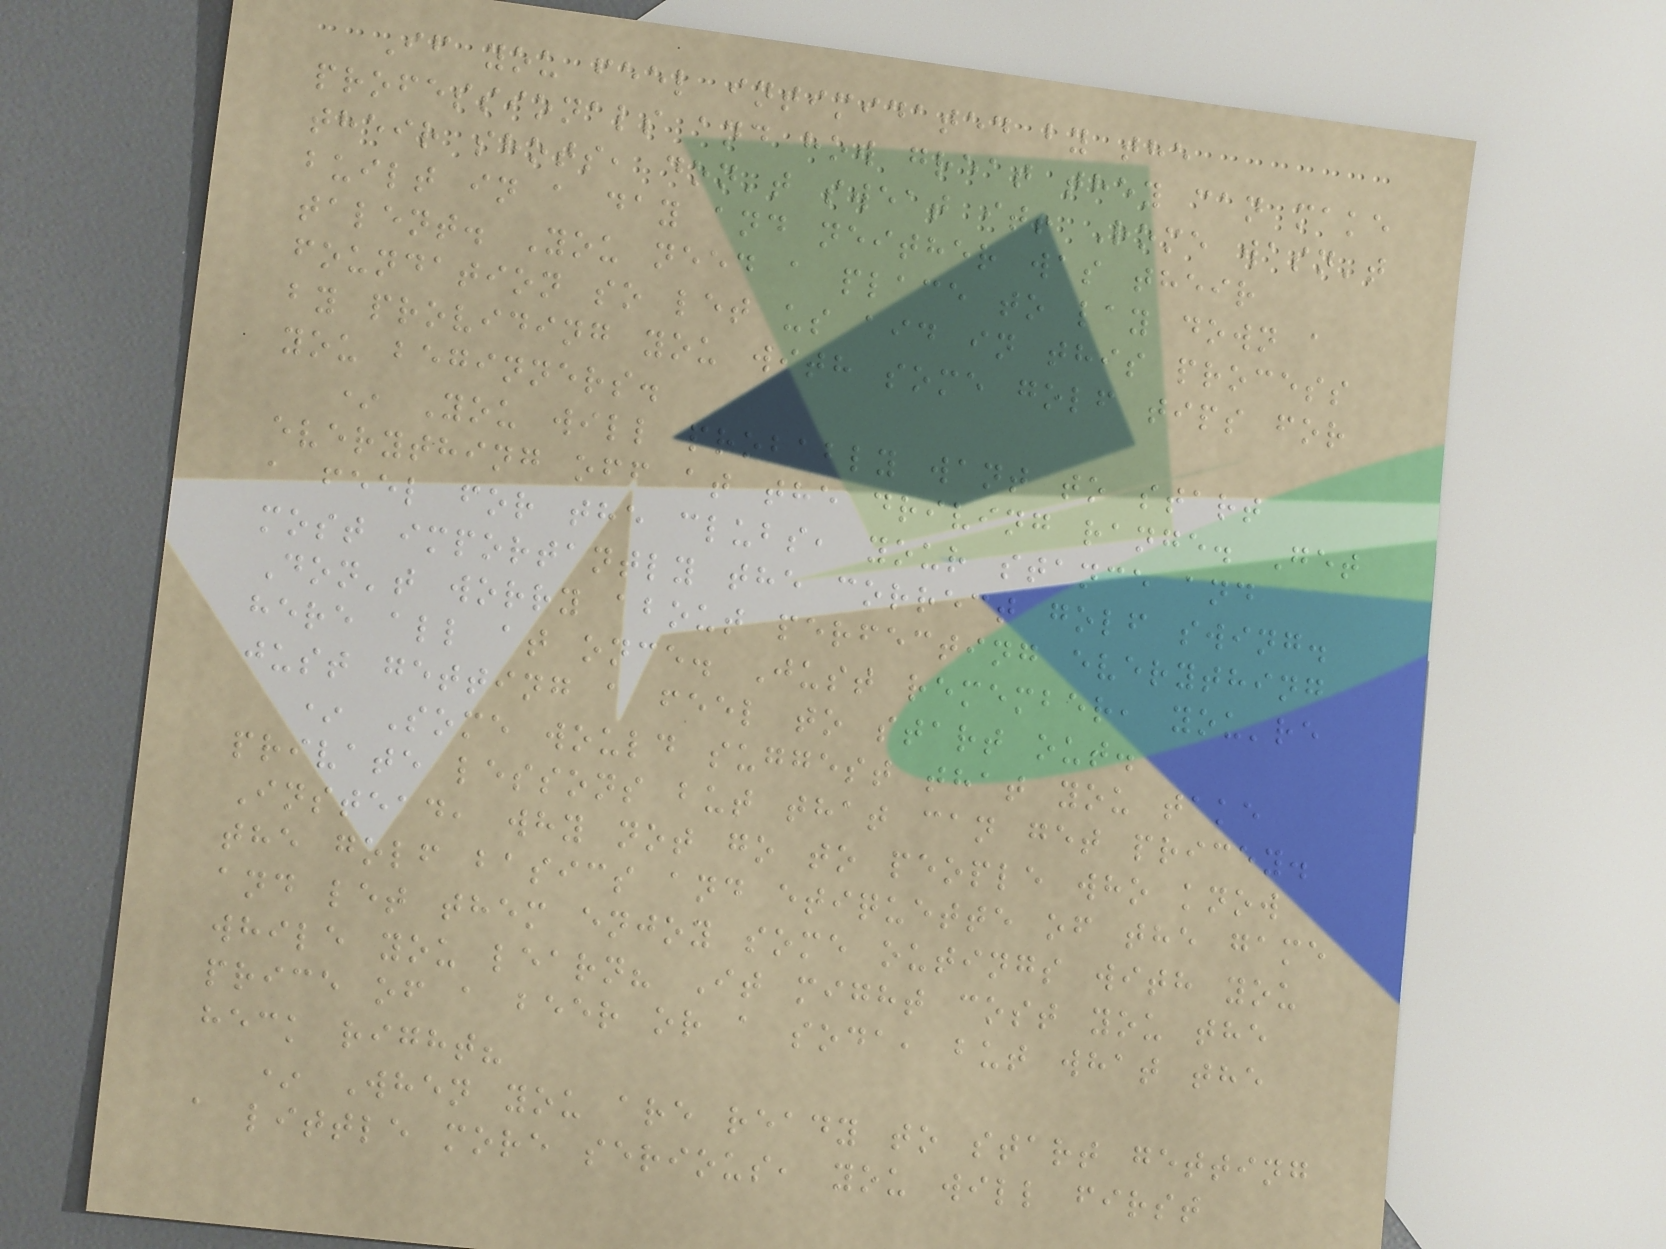If you feel intimidated by the
professionals and how great they can make
their shots, don't sweat it! Rome wasn't
built in a day and neither was their
talent. You need a place to lay down a
foundation so let us aid in this process
by providing you with some golf tips for
you beginners.
* You will probably want to start
everything off at the driving range. Get
a feel for the clubs, your stance and
most importantly the correct golf swing.
Don't worry about perfecting everything
here all at once. Just remember, you're
just getting a feel to start out.
* Some would suggest that you take
private lessons but that can get pricey.
Instead, why not go to people who know
the golf basics and etiquette of the game
and let them enjoy some outings with you
while you learn? It might cost you the
price of a beer or a soda, but what the
heck right?
* When you are ready to start getting
a little more serious, you will first
